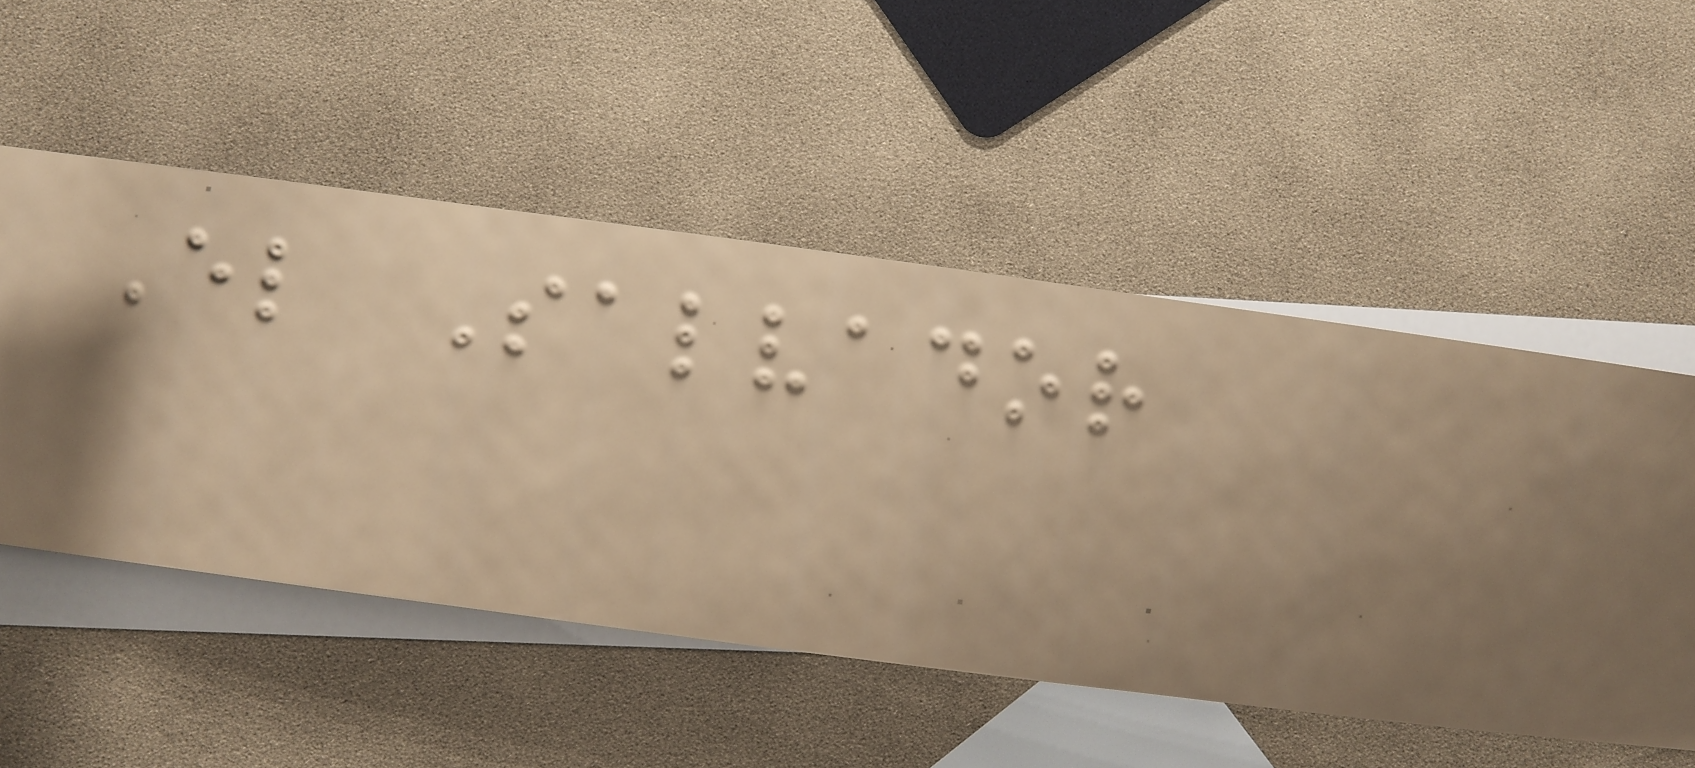El Salvador
